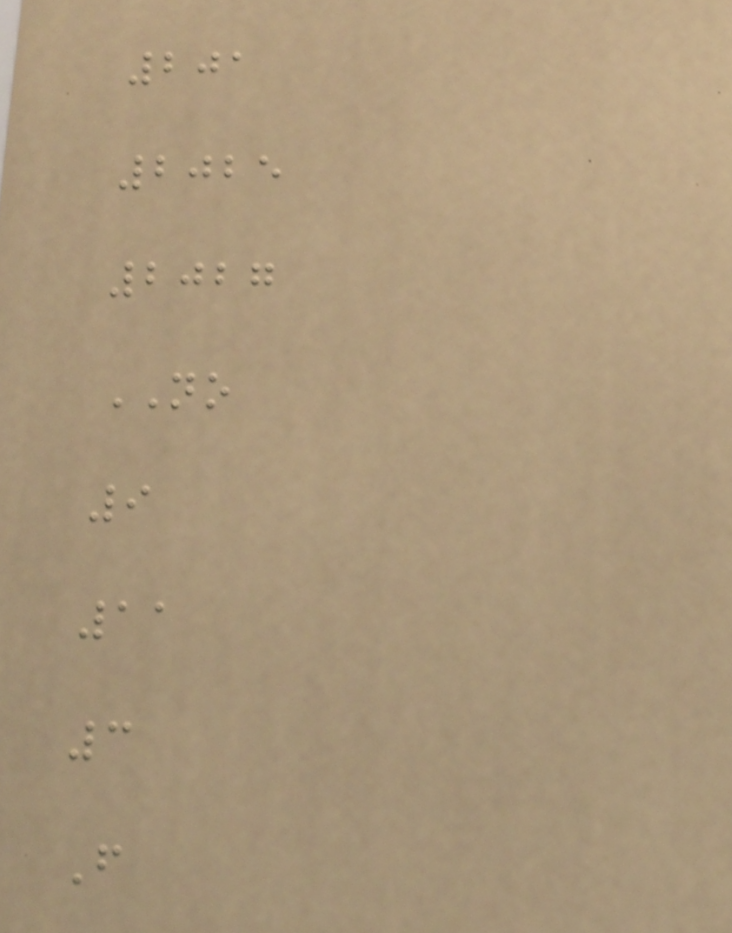201
2025
2027
NO
9
11
3
F
